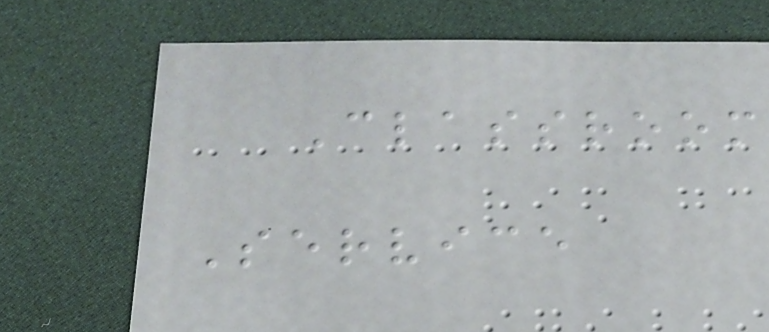Classroom
Service
